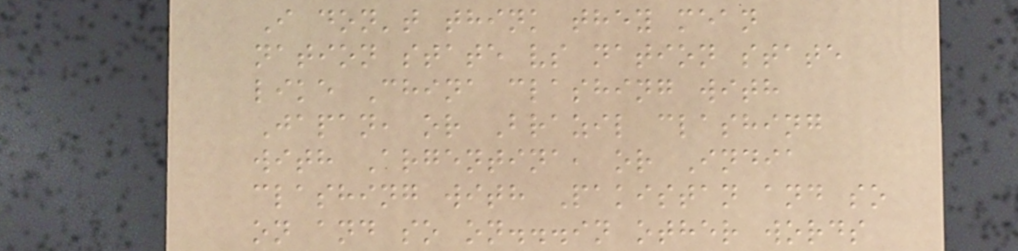I don't think they mean
nation state vs nation state
like China clashing with
Japan, or Brazil clashing
with Argentina, or India
clashing with Pakistan and so
on and so on...in other words
